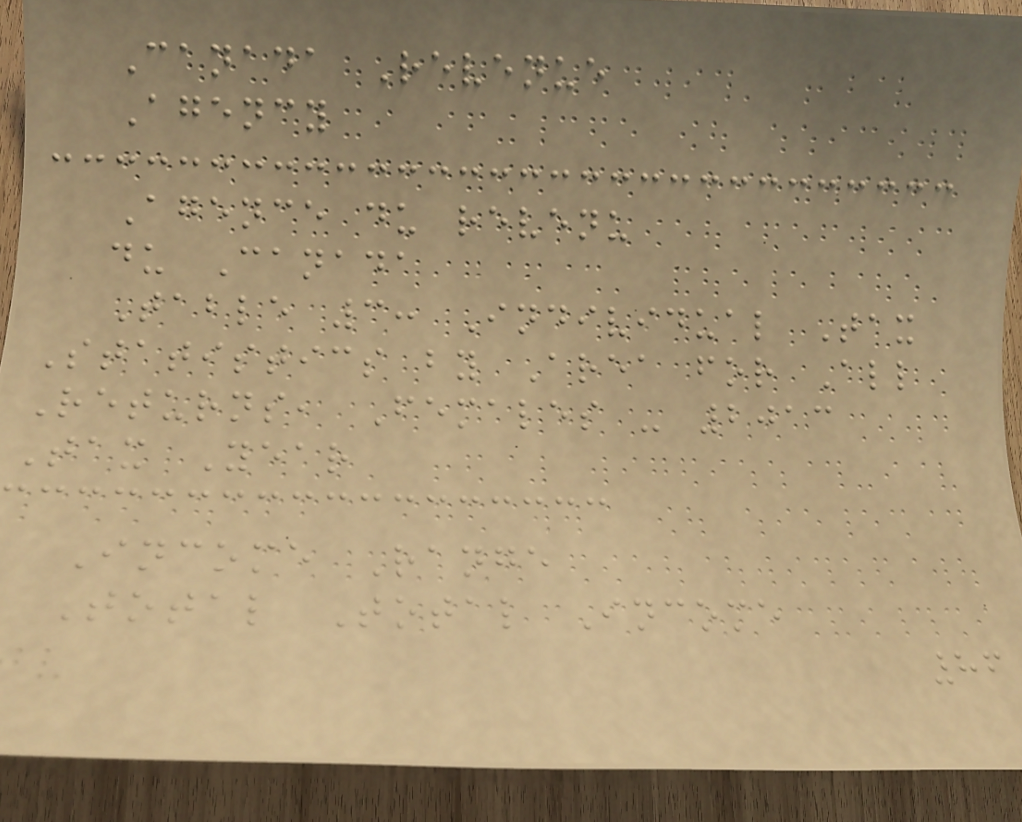Canada Revenue
Agency
Agence du revenu
du Canada
Table 3: Individual Tax
Statistics by Area for All
Returns, Females - 2013
Tax Year
Income Range
Total Total Income
86
